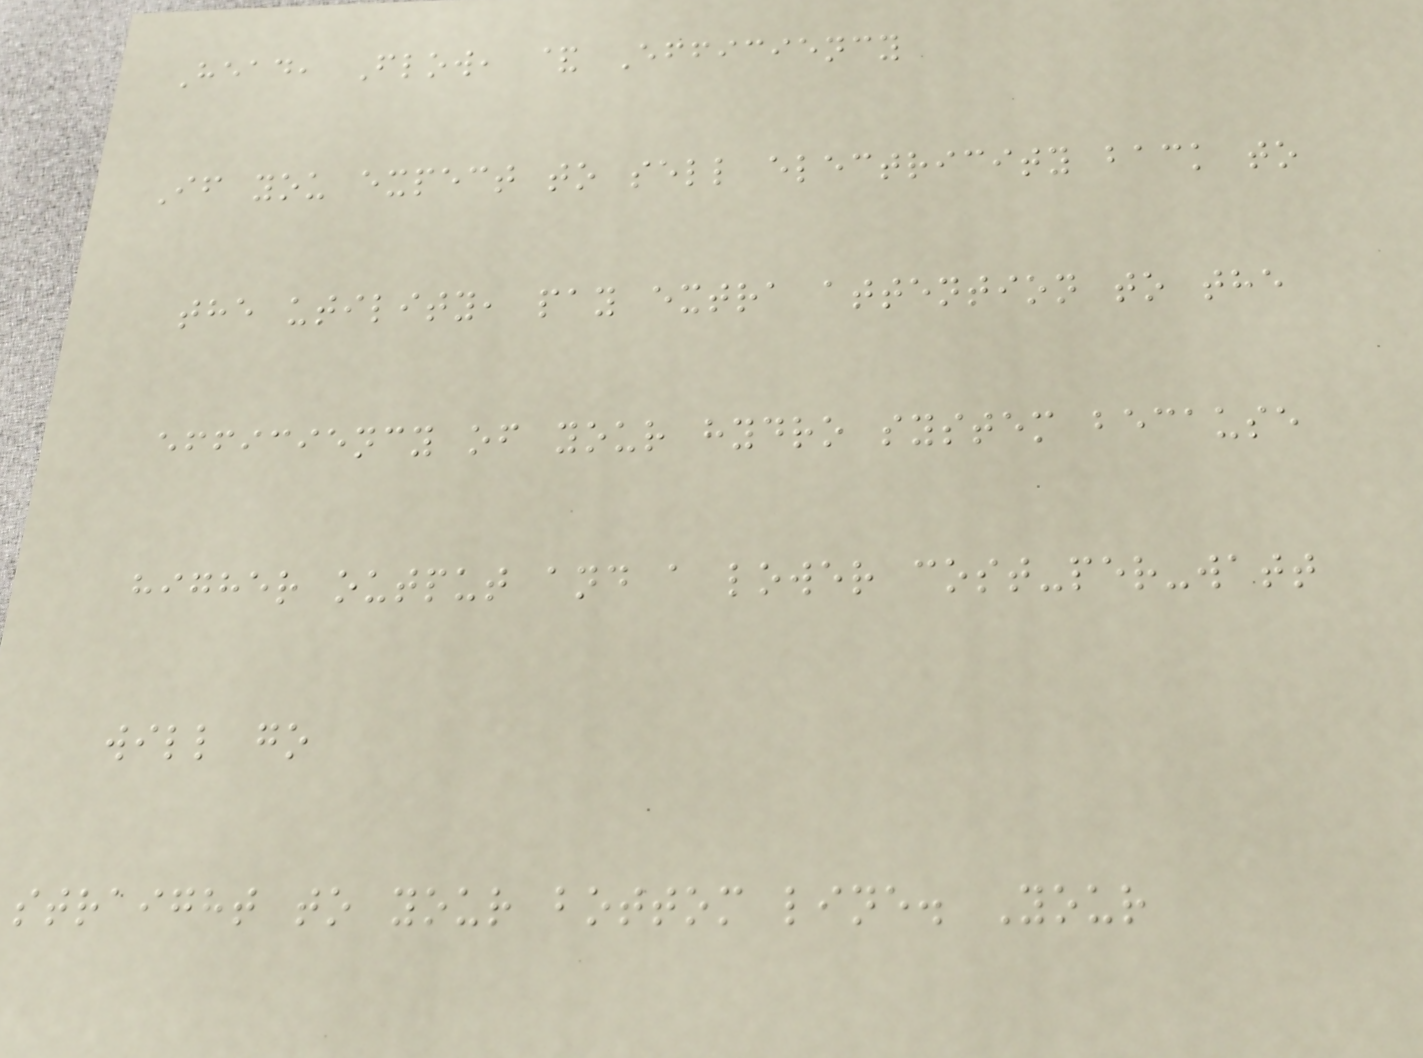Head, Flow, & Efficiency
If you expect to sell electricity back to
the utility, pay extra attention to the
efficiency of your hydro system because
higher output and a lower cost-per-watt
will go
straight to your bottom line. Your
